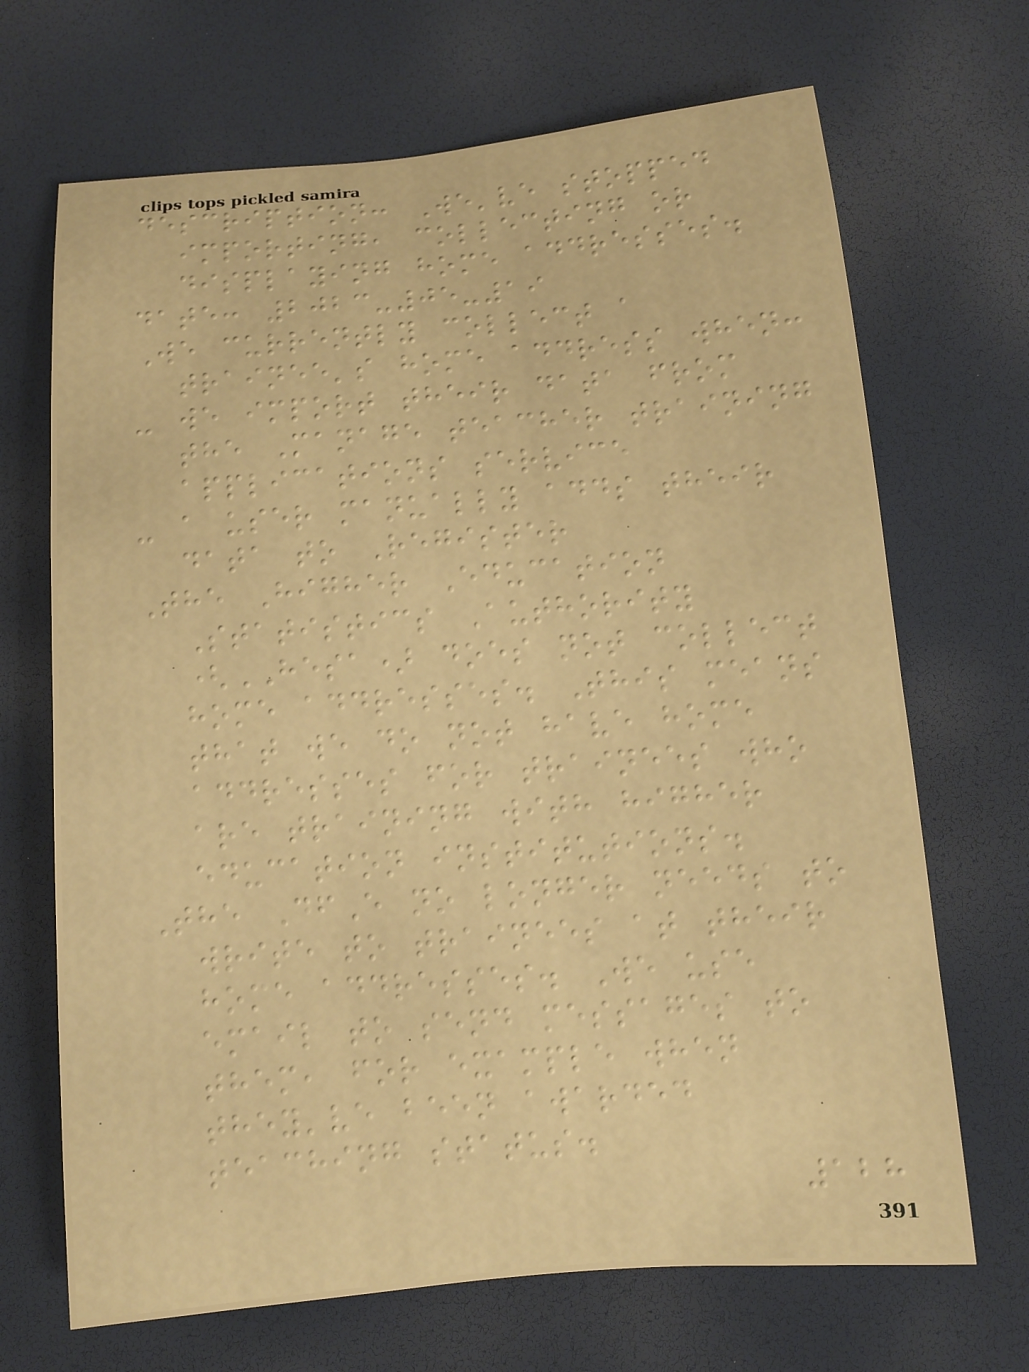description: We've stopped
importing, collecting or
displaying home addresses.
date: 2023-05-19
We currently collect a
trainee's home address when:
- we import their data from
the Manage teacher training
applications service
- a user manually adds their
data to Register
The Higher Education
Statistics Authority
(HESA) does not collect
home addresses. This means
that we do not have home
addresses for trainees who
are training with higher
education institutions.
The DfE no longer needs to
write to trainees at their
home addresses. We use
email to send messages to
them, for example when
they've been awarded
teaching status.
128
